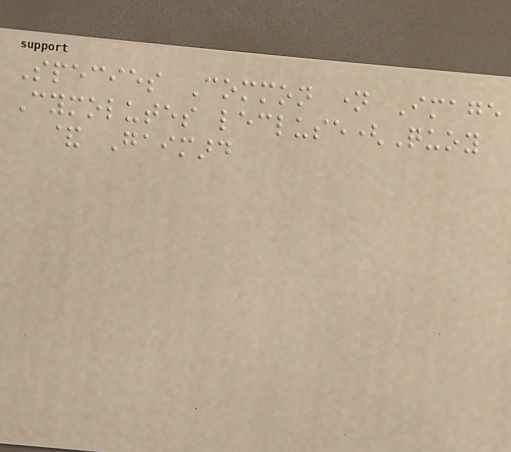Species Common name Image
Cymolutes lecluse(Quoy
& Gaimard
